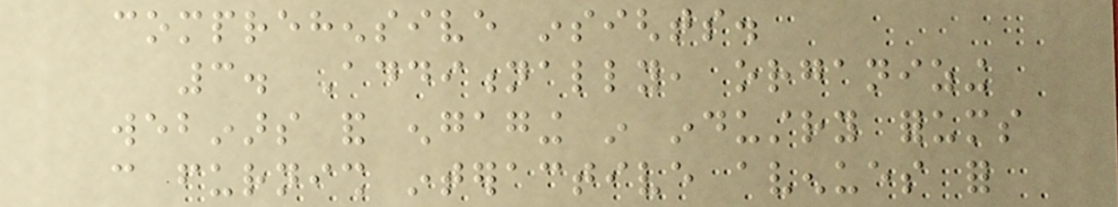comprehensive insights.
3. Additionally, organizing
webinars and engaging in industry forums
can furnish interactive avenues for
